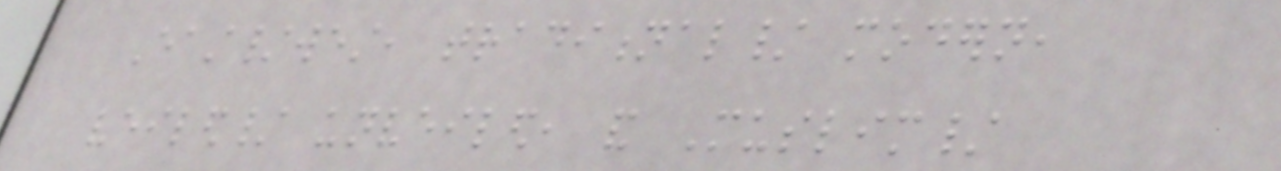East/west, traditional/ modern,
veiled/ unveiled, and Muslim/
